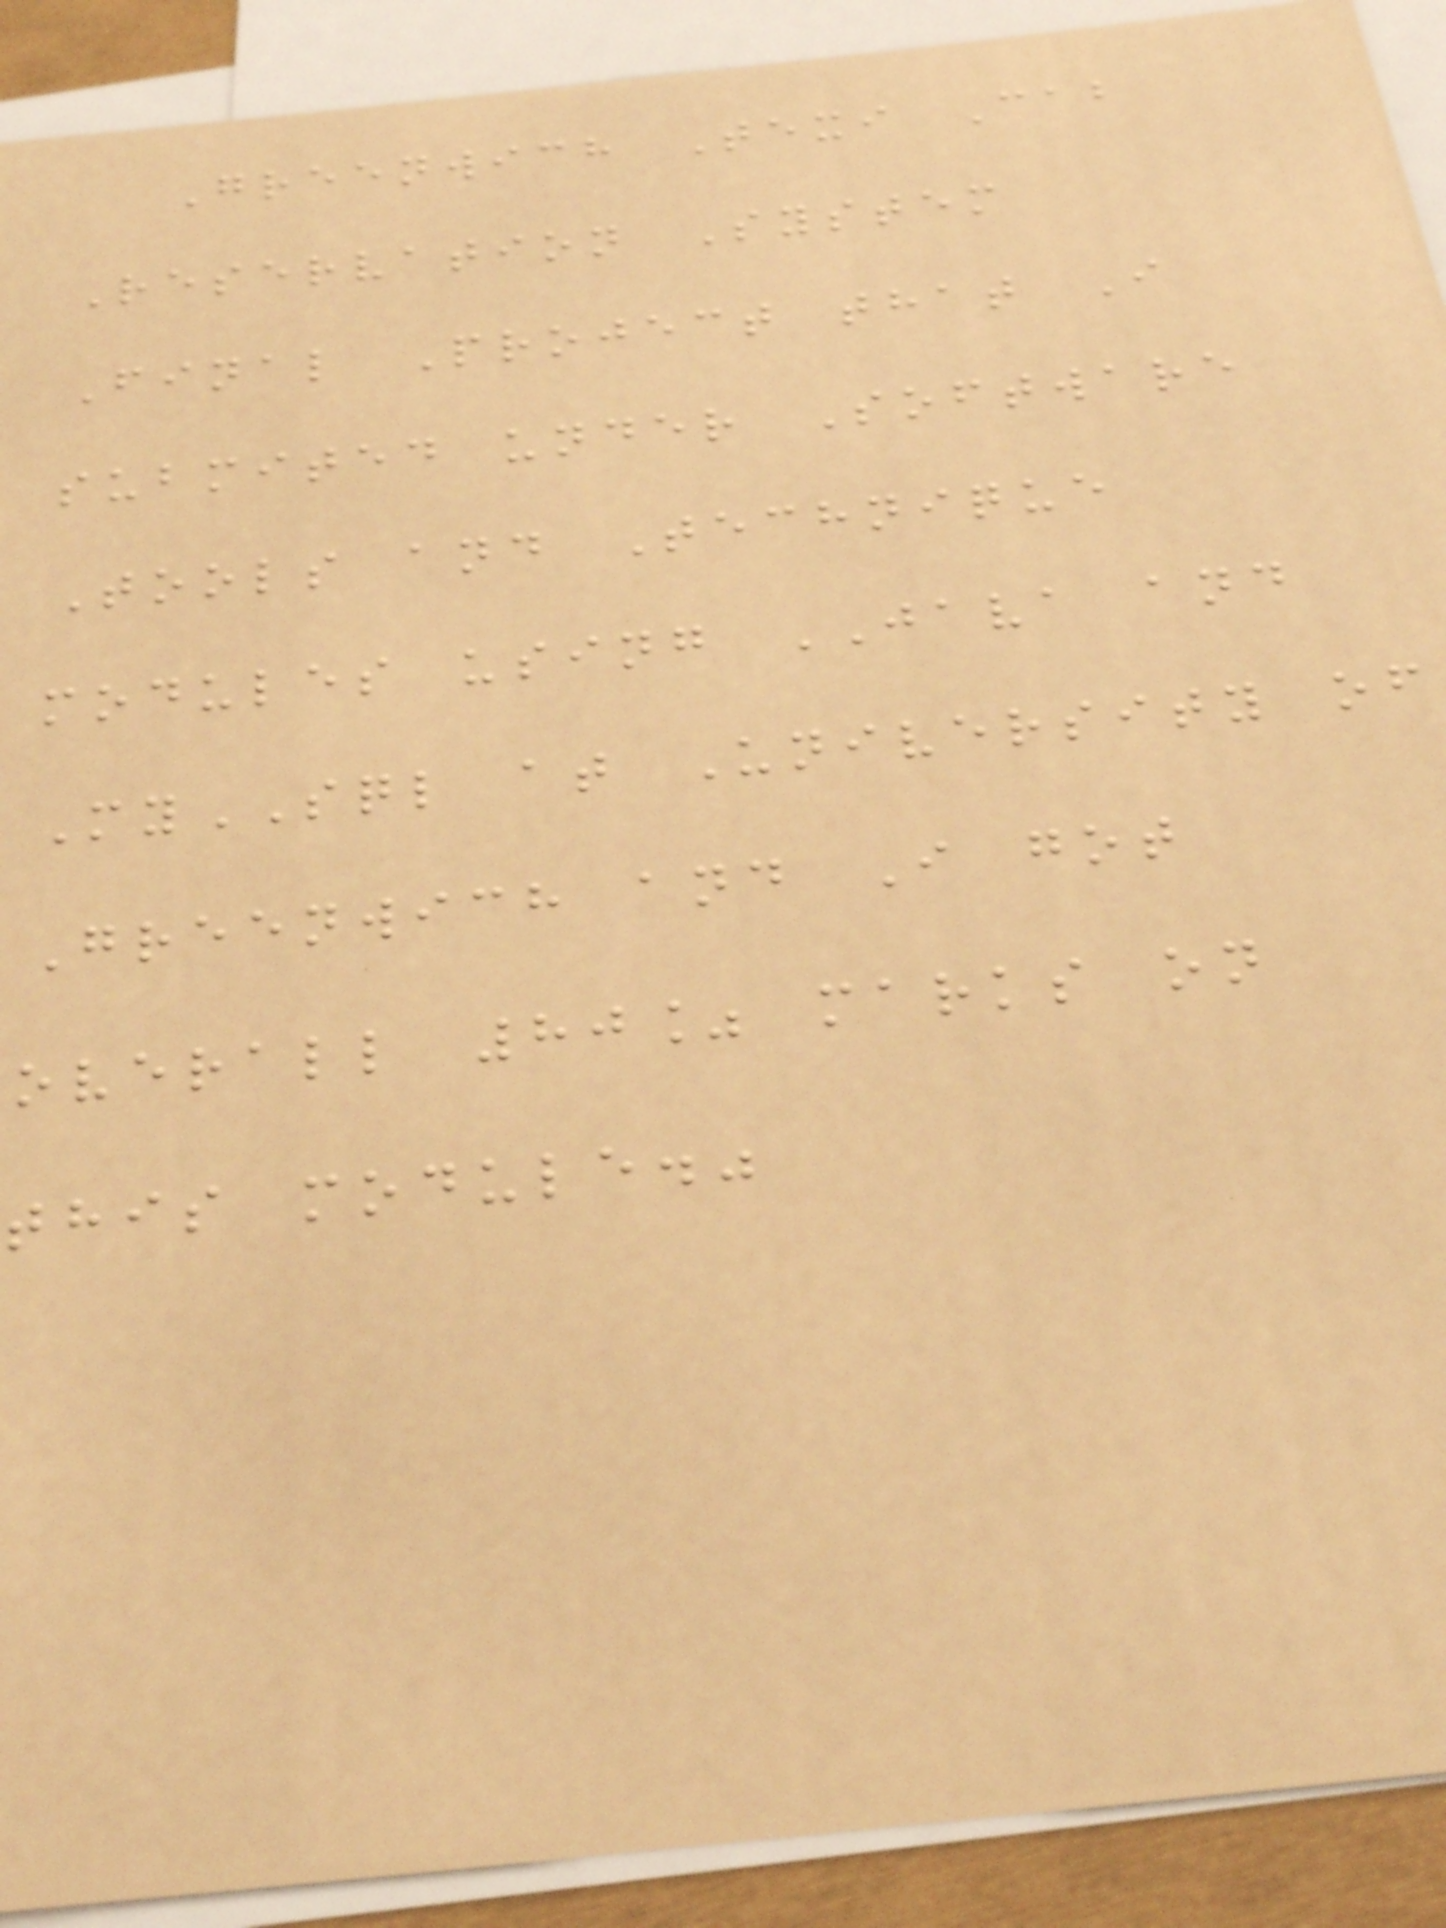Greenwich Texi Cab
Reservation System
Final Project that I
submited under Software
Tools and Technique
modules using JAVA and
MySQL at University of
Greenwich and I got
overall 80% marks on
this module."
